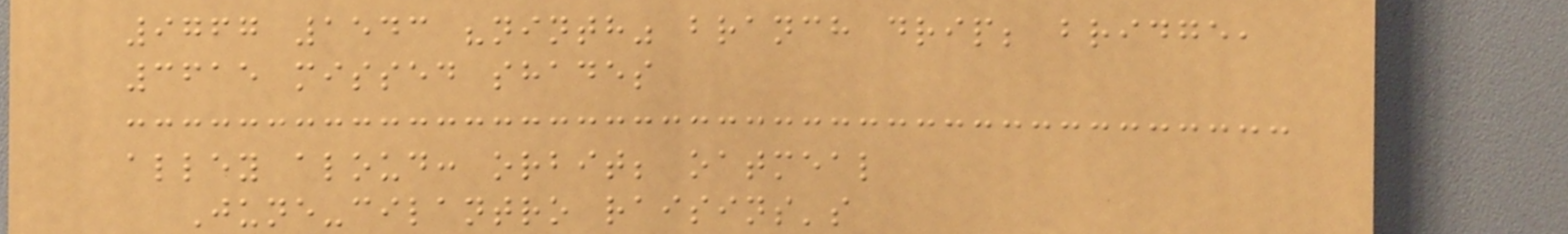9767 1543 "ninth" branch drip; bridge,
3615 missed shades
alley aloud: orbit; oatmeal
June-cilantro raisins's
